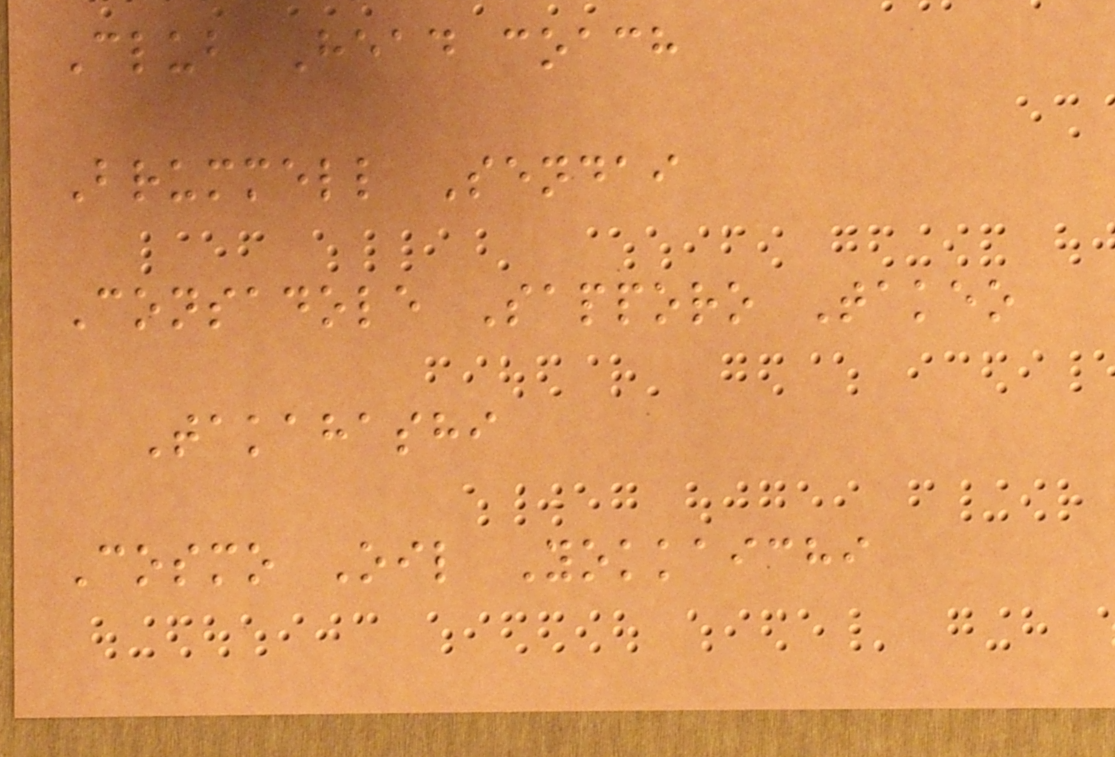Club Head coach
Brummell Sendai
Consadole Sapporo Takeo
Takahashi
Cosmo Oil Yokkaichi
